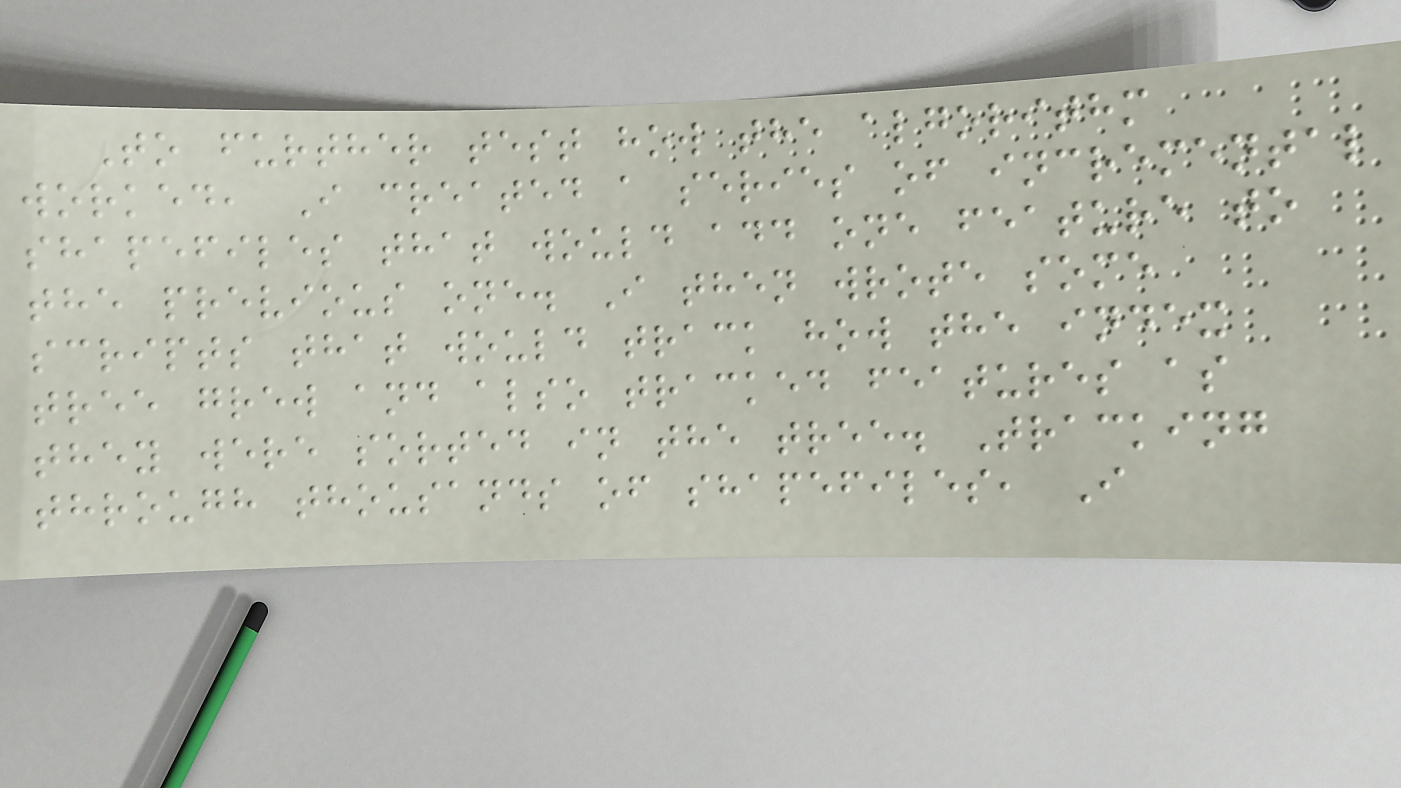To further test how the algorithm
worked, I created a series of incremental
shapefiles that would add one feature to
the previous one. I then wrote some
scripts that would track how the index
tree grew and also tracked features as
they were sorted in the tree. Tracking
through thousands of shapefiles, I
